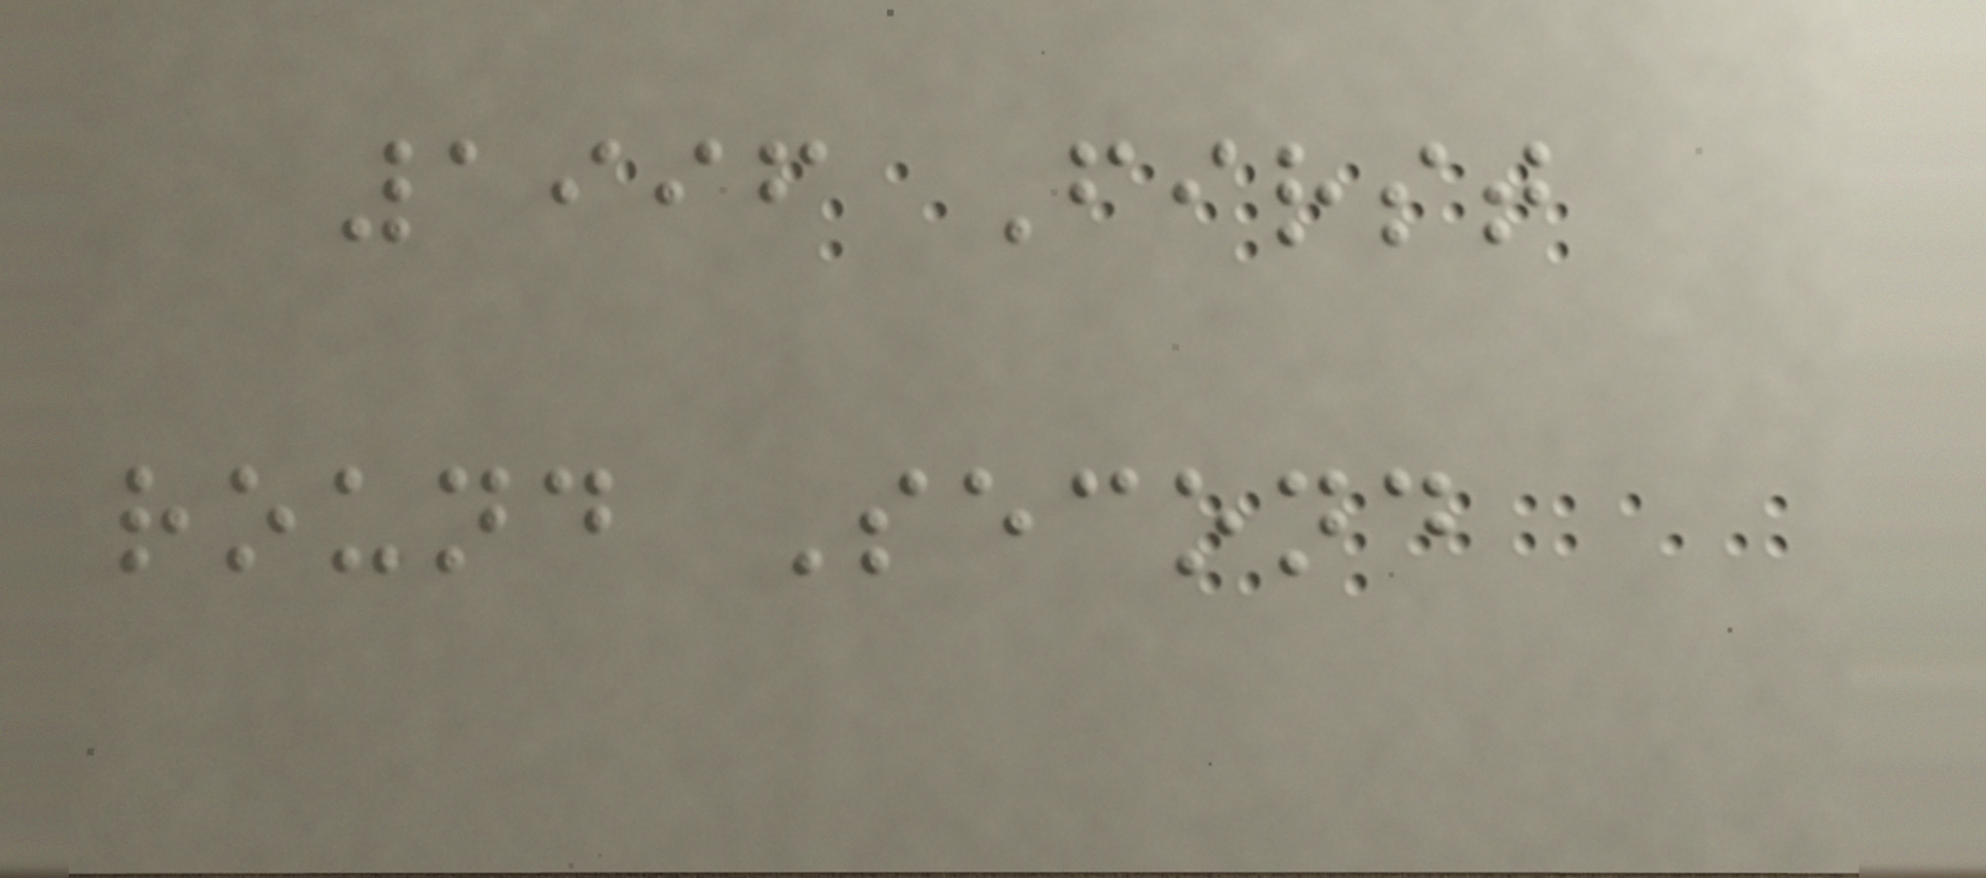1996 First
round Second
